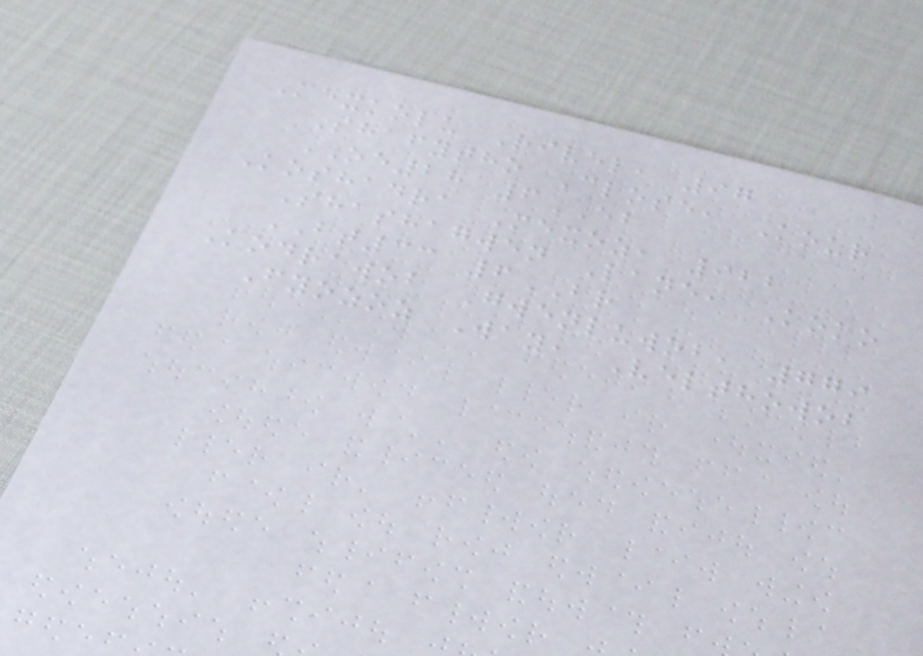Mexkolu Rivel, 97
Shafytho Close, Kour
OE28 6EB
Koshadra Mexoz, 922
Shashagwen Lane, Koko
BT33 6BR
Kodrawob Gwenluwob, 779
Fyozoz Way, Velthowob
